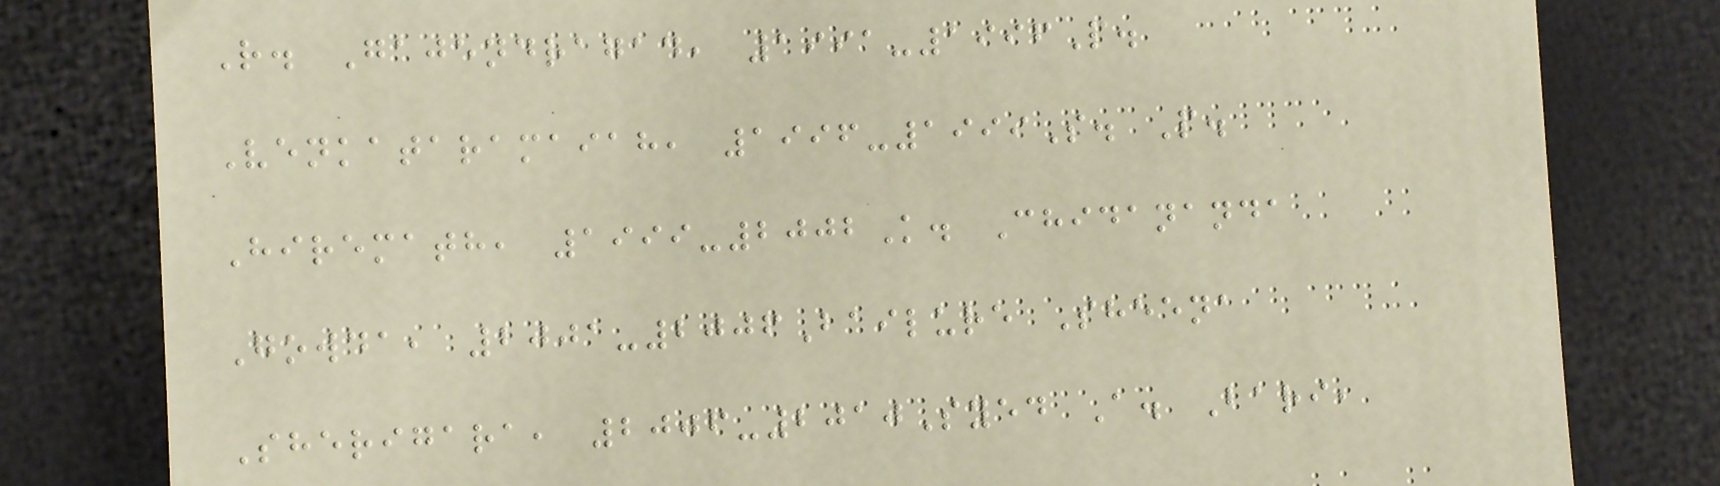R. Gajendragad, 1991-1996P.
Venkataramaiah, 1996-1999S. P.
Hiremath, 1999-2002K. Chidananda
Gowda, 2001-2006Bailure Sheena
Sherigara, 2006-2010Syed A. Bari,
